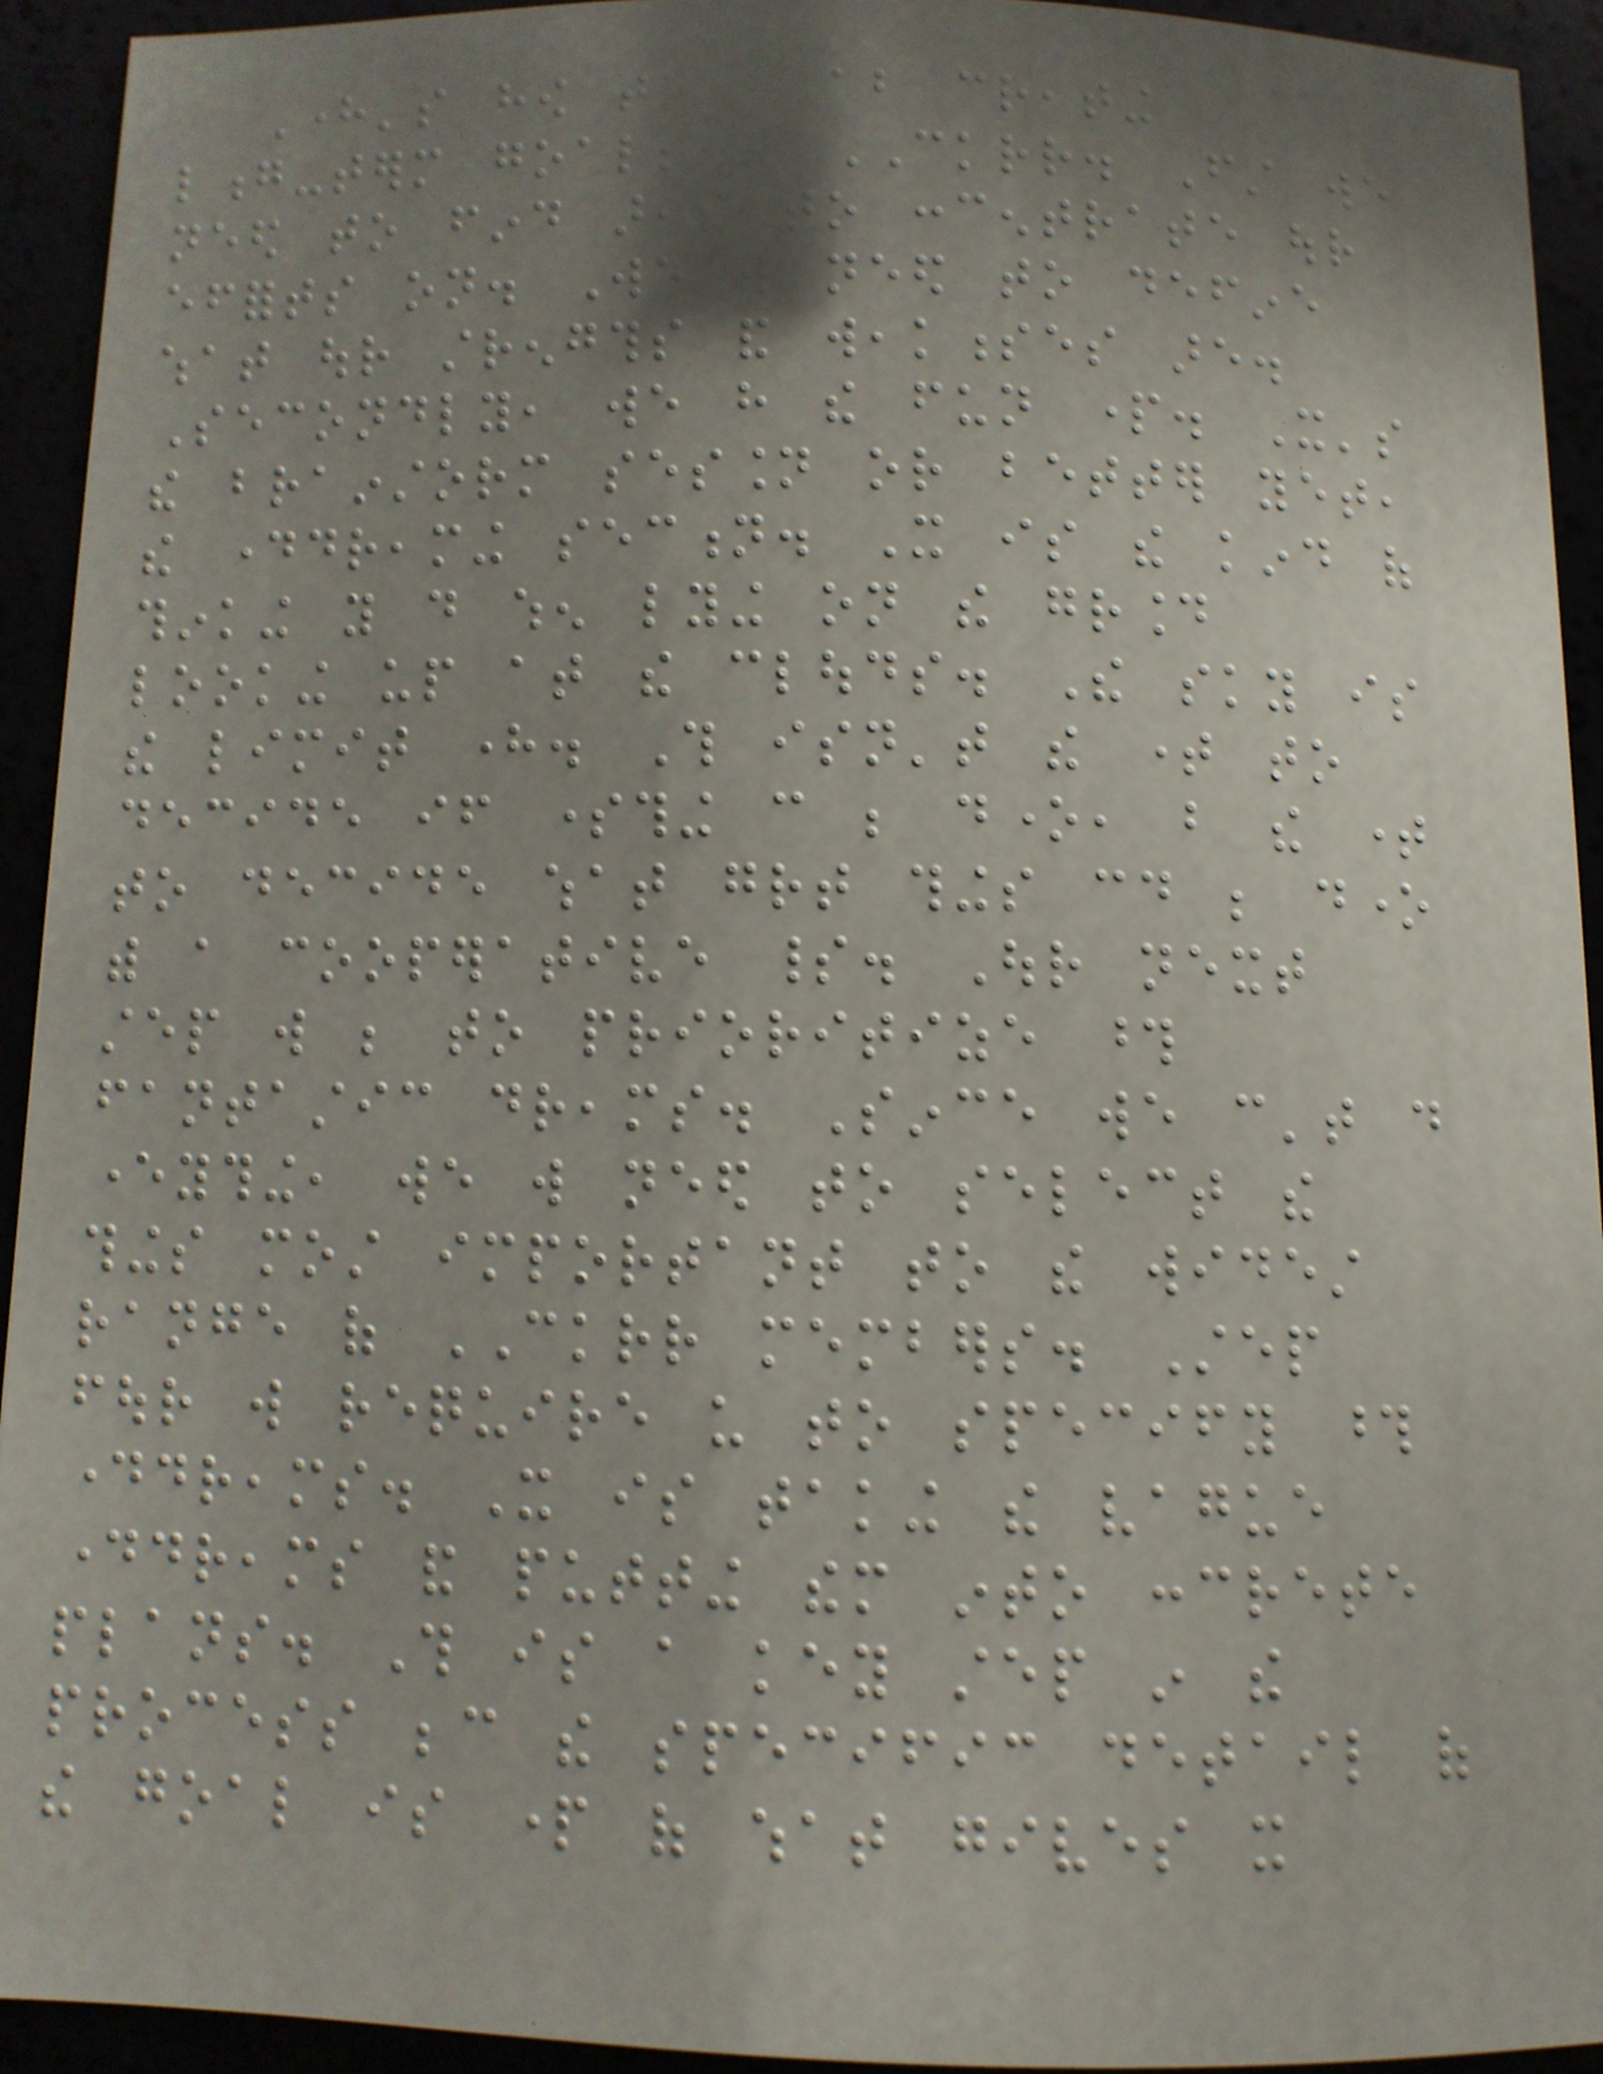Here's how to go about creating
long-term goals for CKRR. First we
need to find areas to concentrate our
efforts on. We will need to define
what our strengths and weaknesses are.
Secondly, we have the fun part. It's
the brainstorm session or better yet,
the daydreaming section. It is the kind of
thinking you do when lying on the ground
looking up at the clouds. The sky is
the limit here. This isn't the time to
decide if something can be done, but the time
to decide what great things could be done
with a cooperative spirit. Our next
step will be to prioritize those
fantastic dreams. Since we can't do
everything, we will need to select the
things most important to the widest
range of CKRR members. Step
four will require us to specify those
daydreams. It is taking the vague
daydreams and putting them into concrete
plans. This is a key step in the
process because the specific detail of
the goal is part of what gives it
